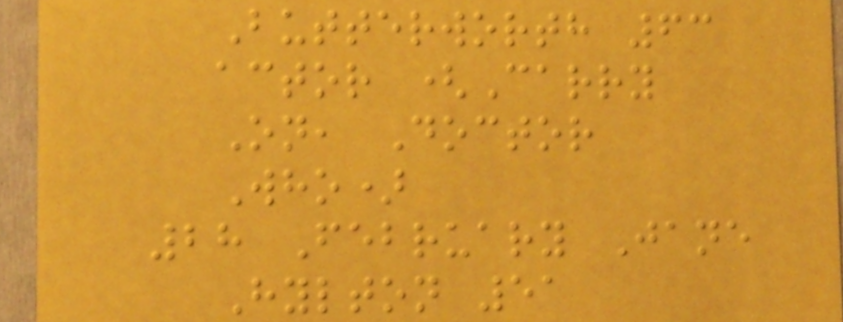Butterworth 63
actor (Carry
On, Doctor
Who)
28 February Jane
Hylton 51
